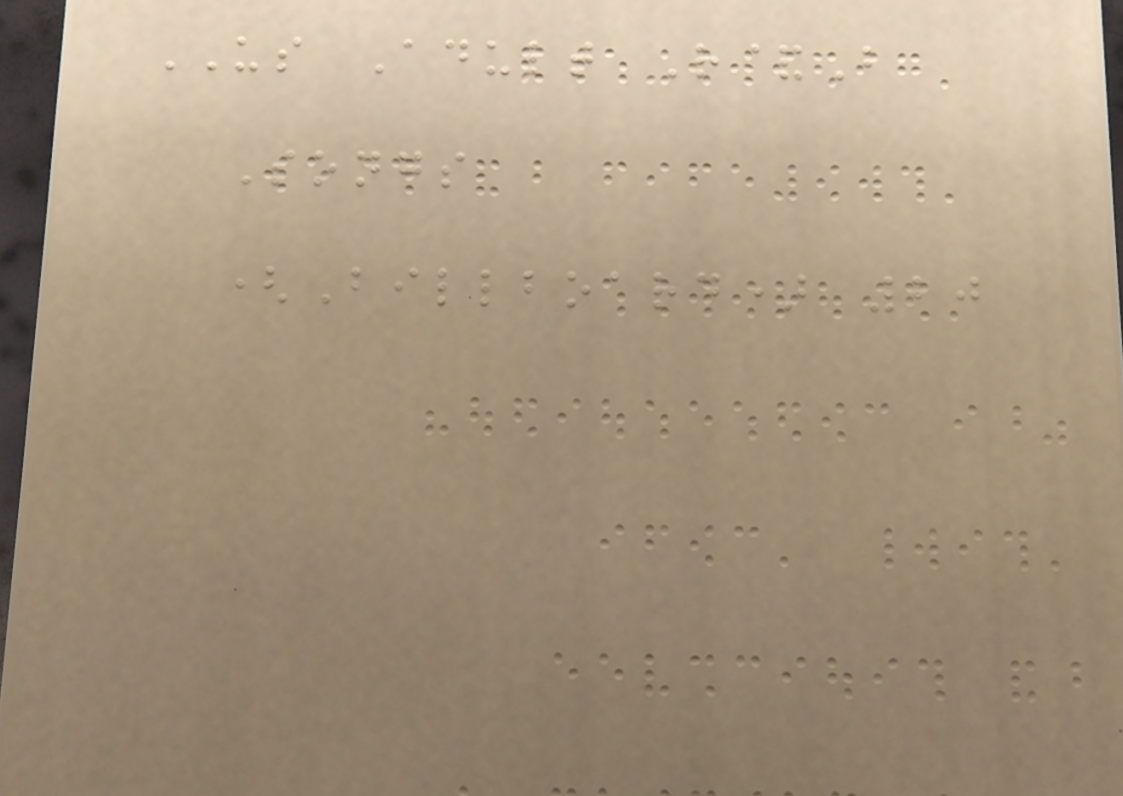US Adult R&B
Songs
(Billboard) 20
